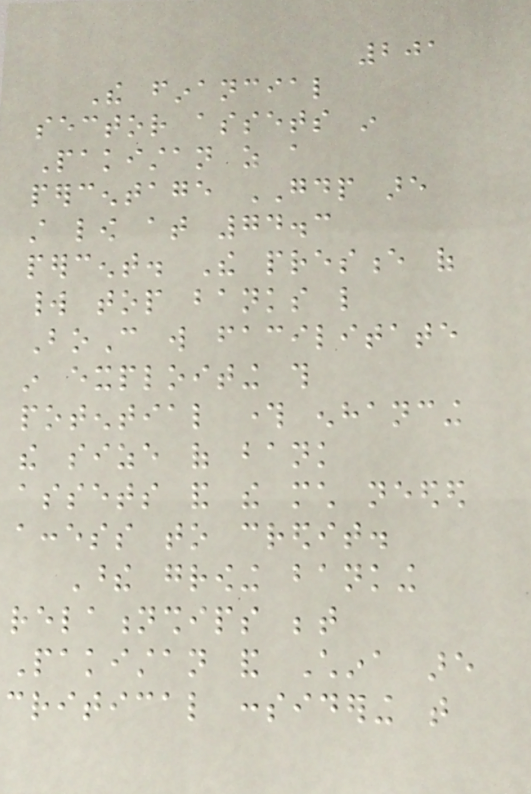201
The financial
sector assets in
Pakistan as a
percentage GDP are
still low at 74.3
percent. The presence of
world top banks like
BoC will facilitate
in exploiting this
potential through enhancing
the size of bank
assets and the much needed
access to credit.
These growing banking
relationships between
Pakistan and China are
critical considering that
